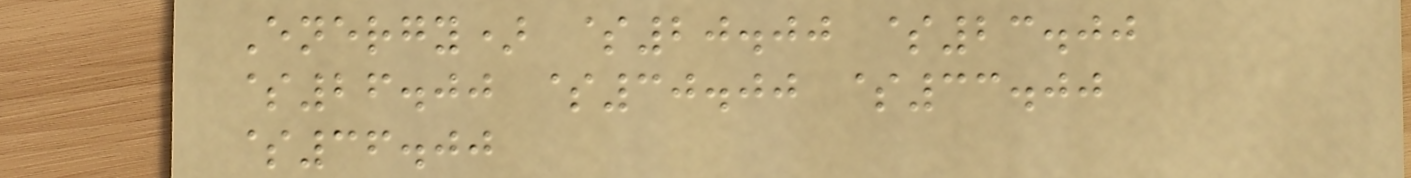Energy) $20.00 $23.00
$26.00 $30.00 $33.00
$36.00
